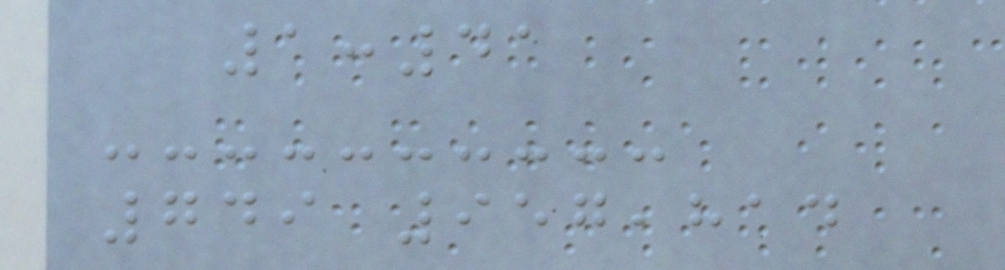1:41
749 957,814
